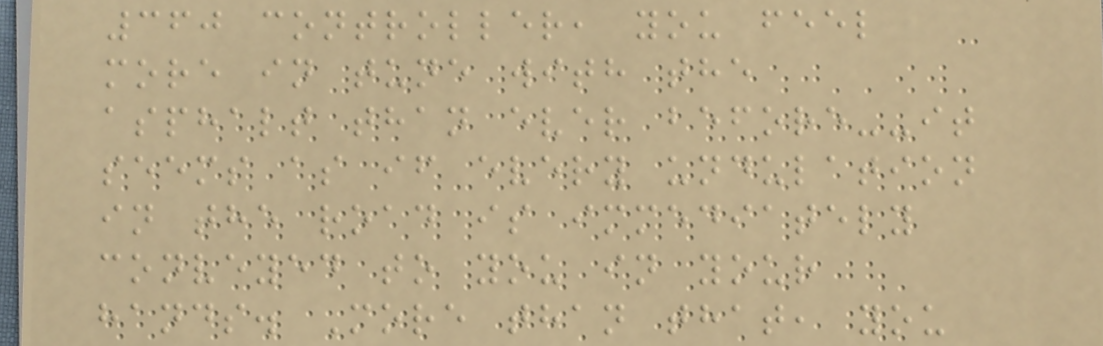360 controller, you feel
more in tune with the
asphalt than ever before--it
seems as if every undulation
in the road is immediately
conveyed to you in your
hands. More than that, you
